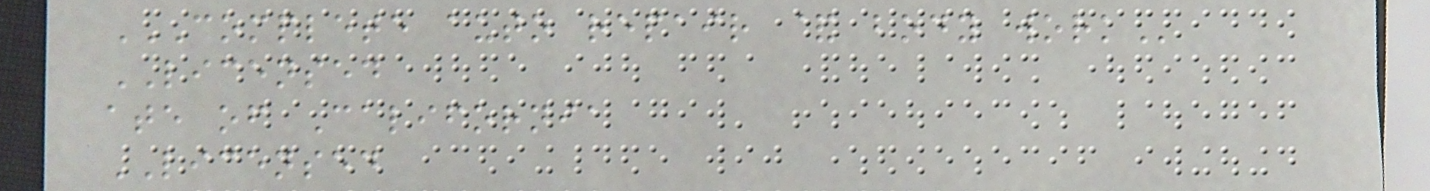COMPLETE AUTO REPAIR & BODY WORK
LICENSED
ate of California
LICENSED
